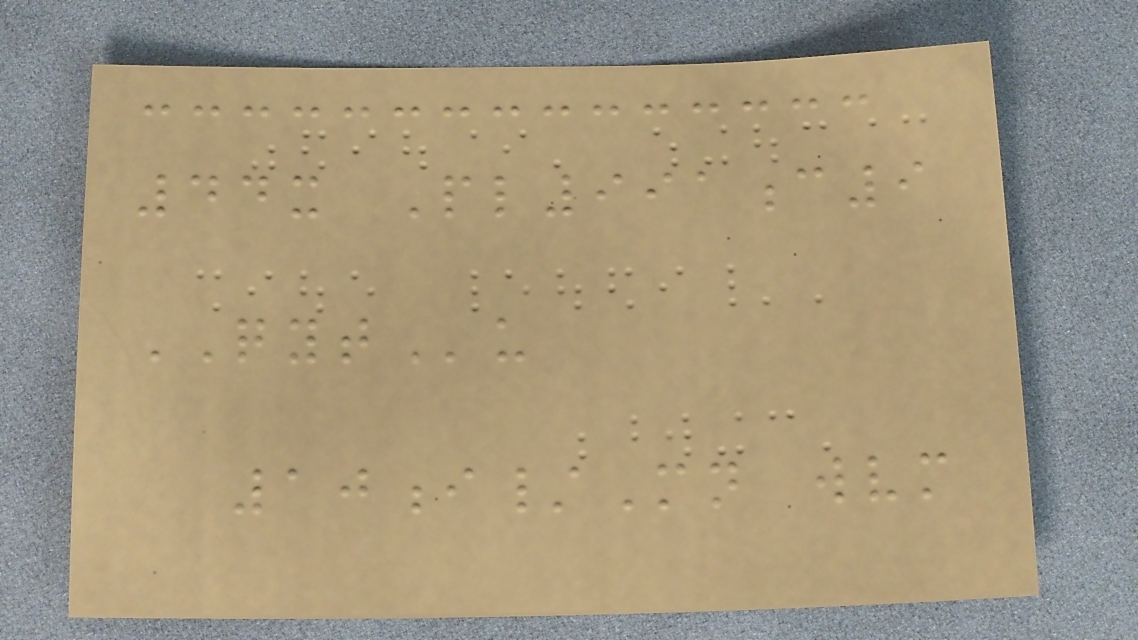44x Pl991c9
QYTu
10i/Mn wvm
